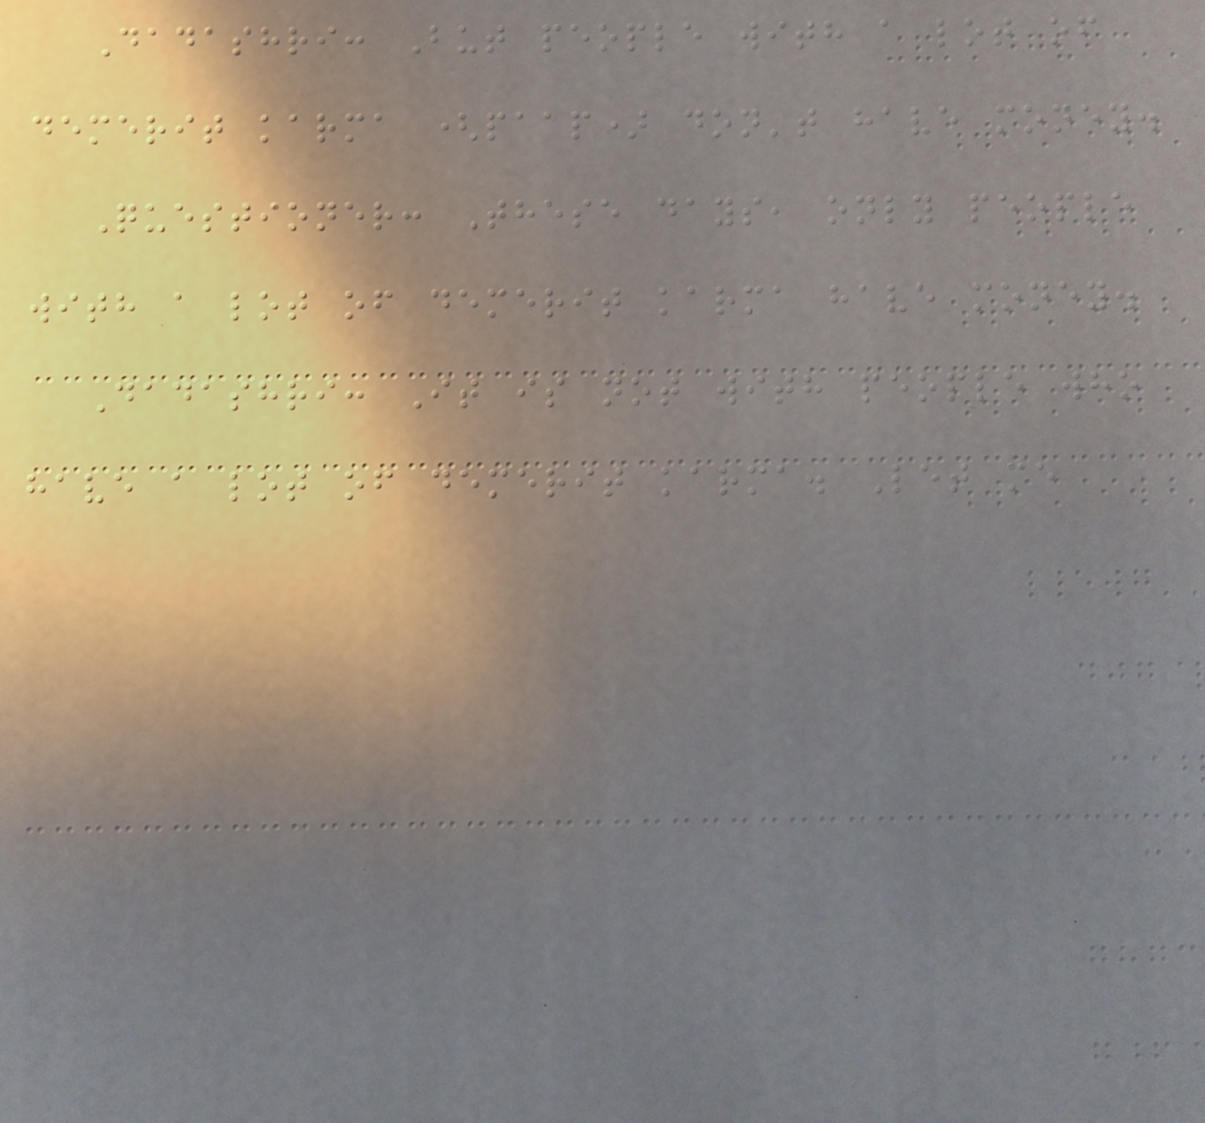Dadashri: But people with a lot of
demerit karma (paap) don't have money.
Questioner: These days, only people
with a lot of demerit karma have money.
Dadashri: It is not with people who
have a lot of demerit karma. Let me
